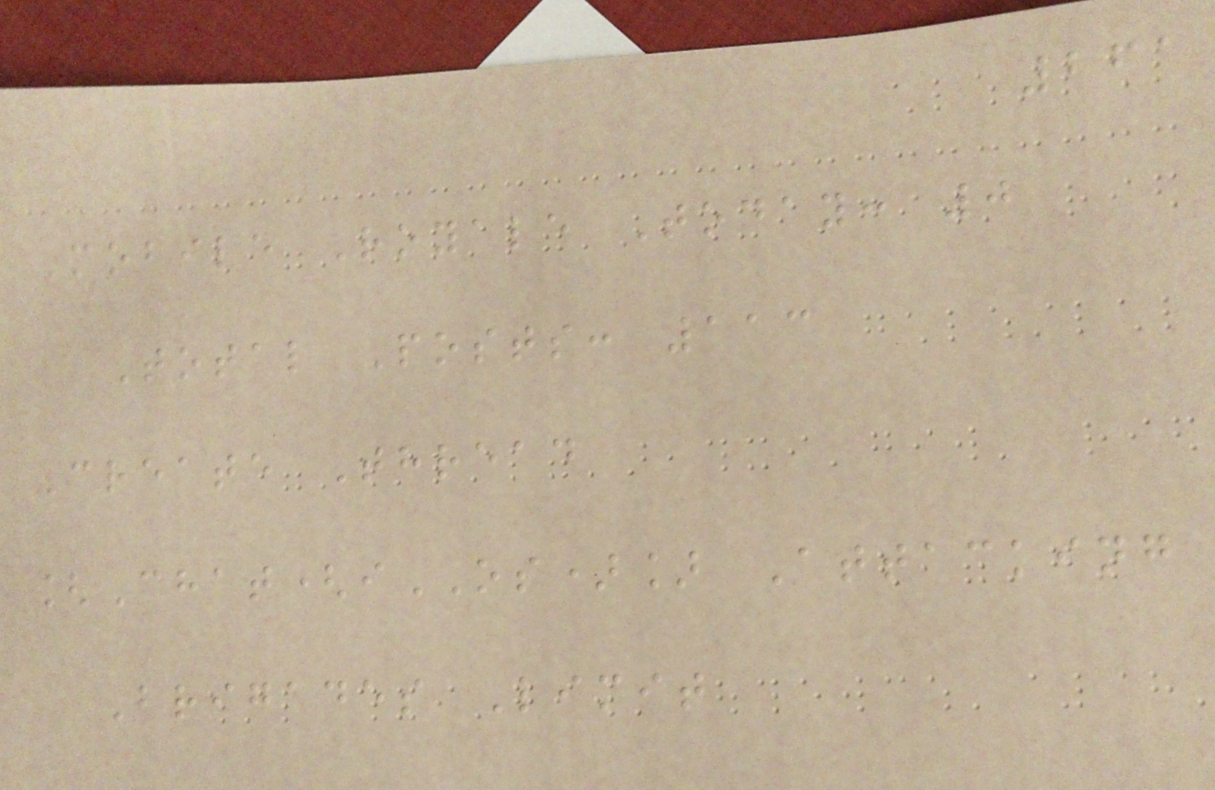261
Mobile Royale Today: 0
Total Posts: 113
Create Thread
[Chat(iOS)] Attacking
Brigades Limit
